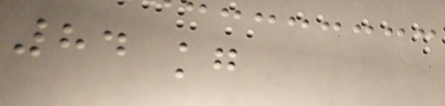84 kg
